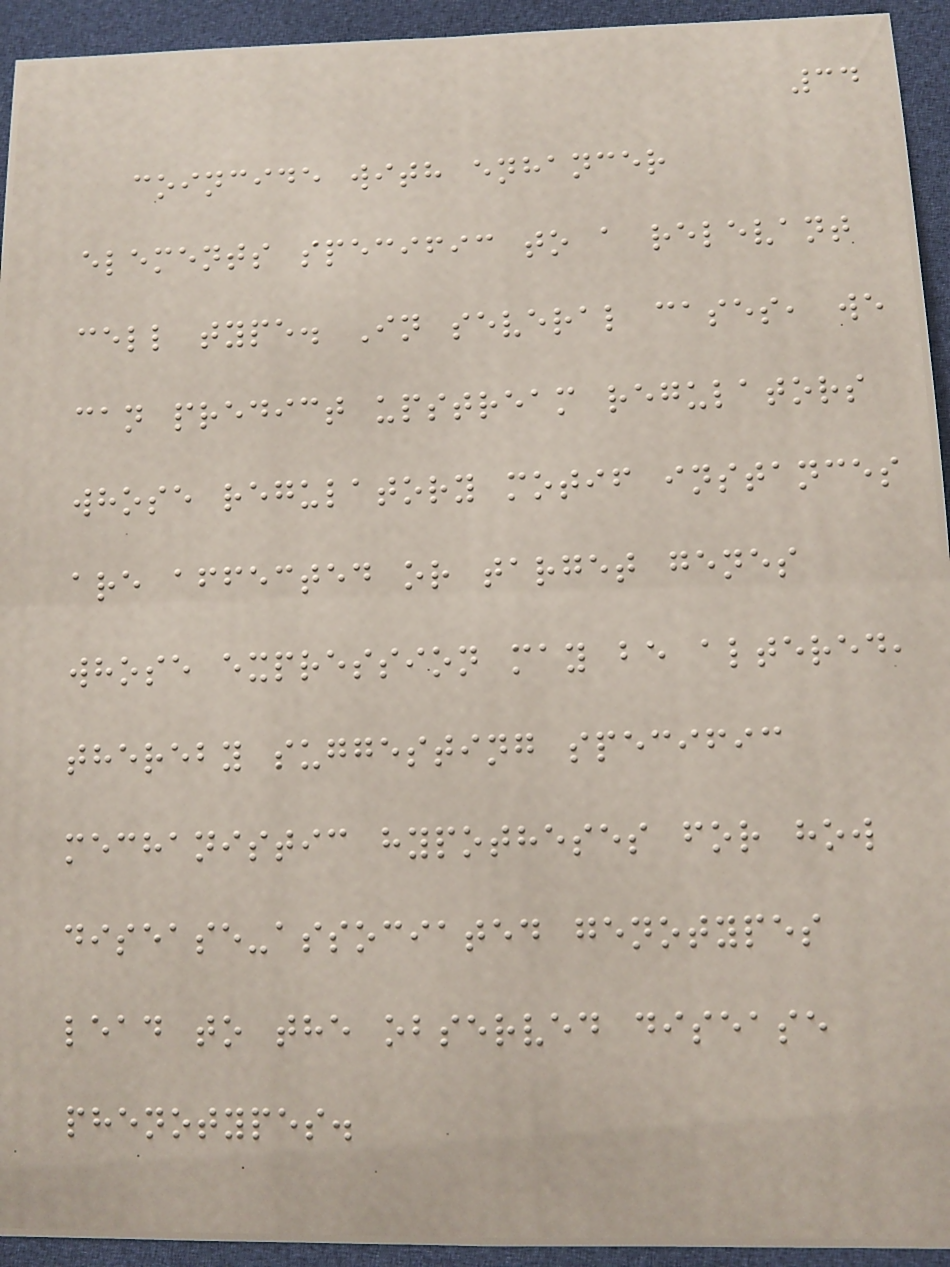34
coincide with enhancer
elements specific to a relevant
cell type. In several cases, we
can predict upstream regulators
whose regulatory motif instances
are affected or target genes
whose expression may be altered,
thereby suggesting specific
mechanistic hypotheses for how
disease-associated genotypes
lead to the observed disease
phenotypes.
